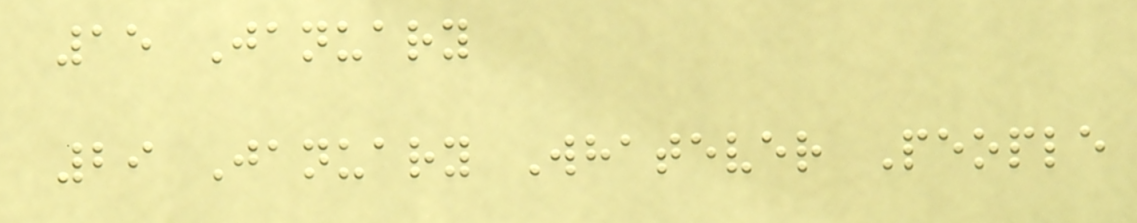15 January
29 January Whatever People
